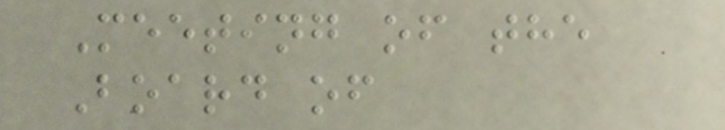Meeting of the
Board of
